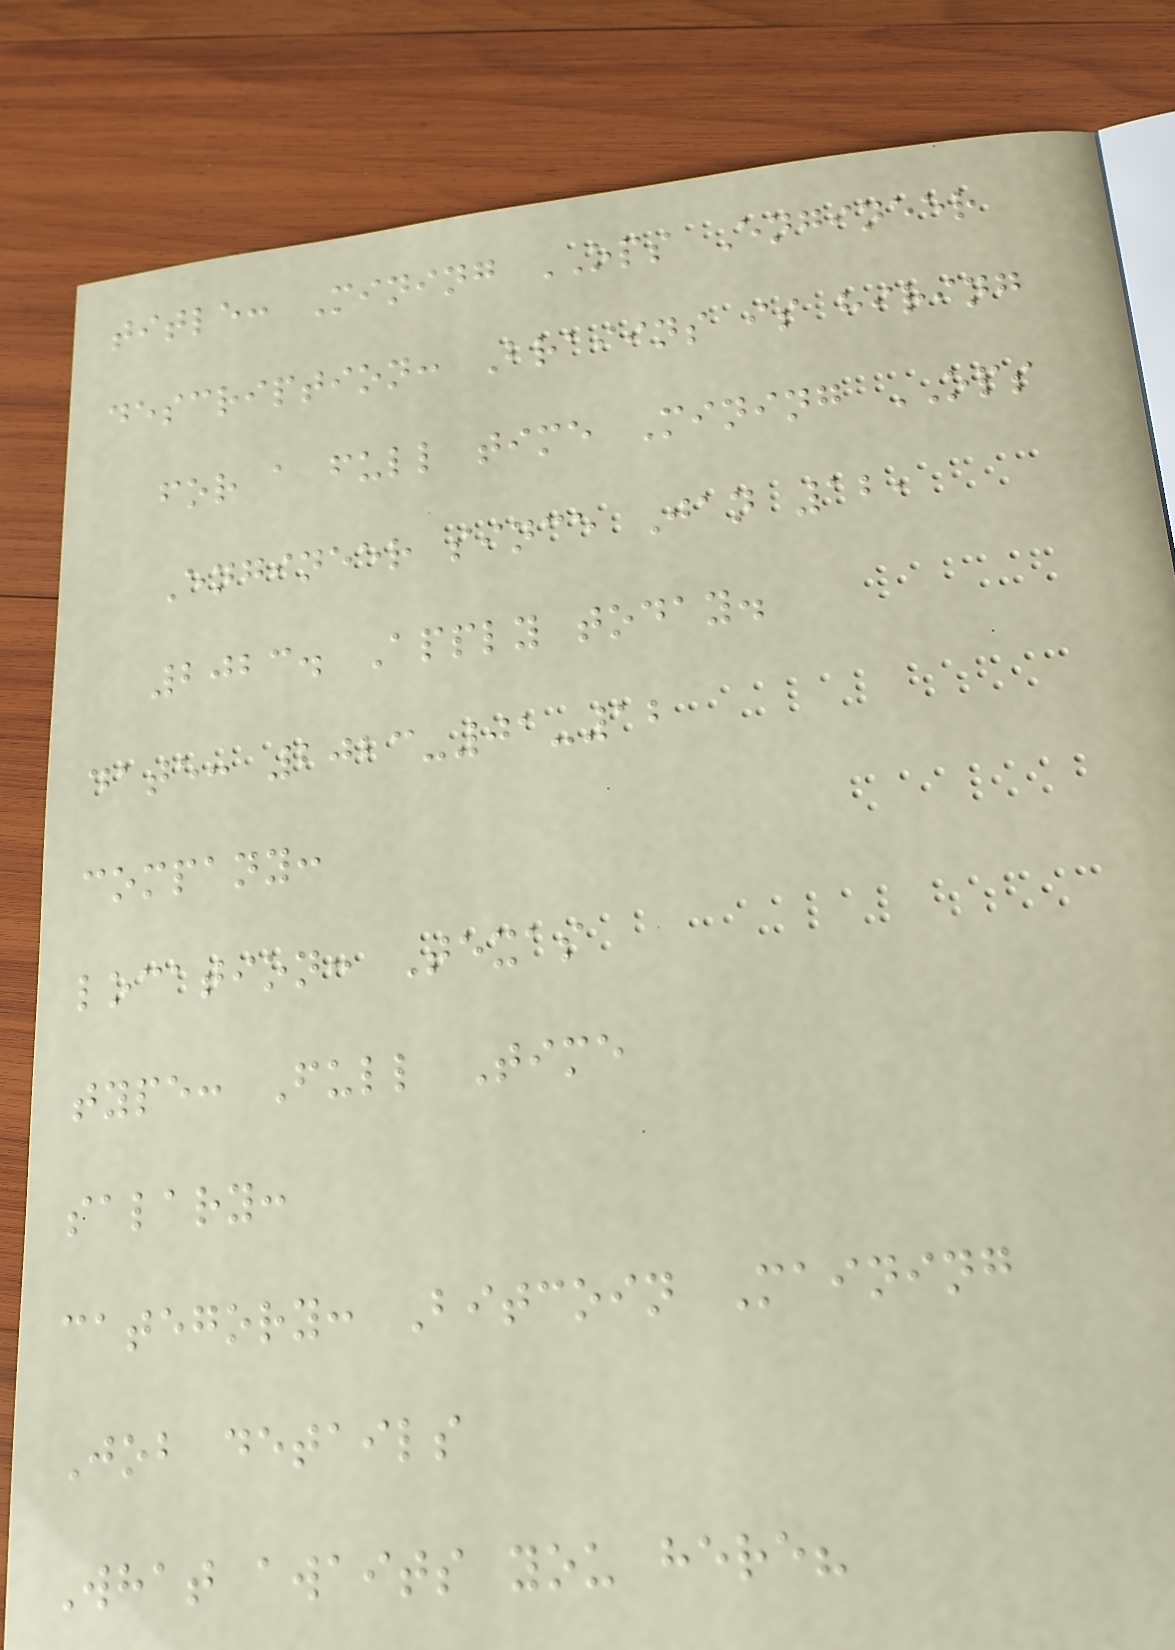title: Mining OPS Engineer
description: Braiins is hiring
for a full time Mining OPS
Engineer since Jan 12,
2023. Apply today.
date: 2023-01-12
company:
location: Texas
type: Full Time
salary:
category: Bitcoin Maining
Job details
What awaits you here?
